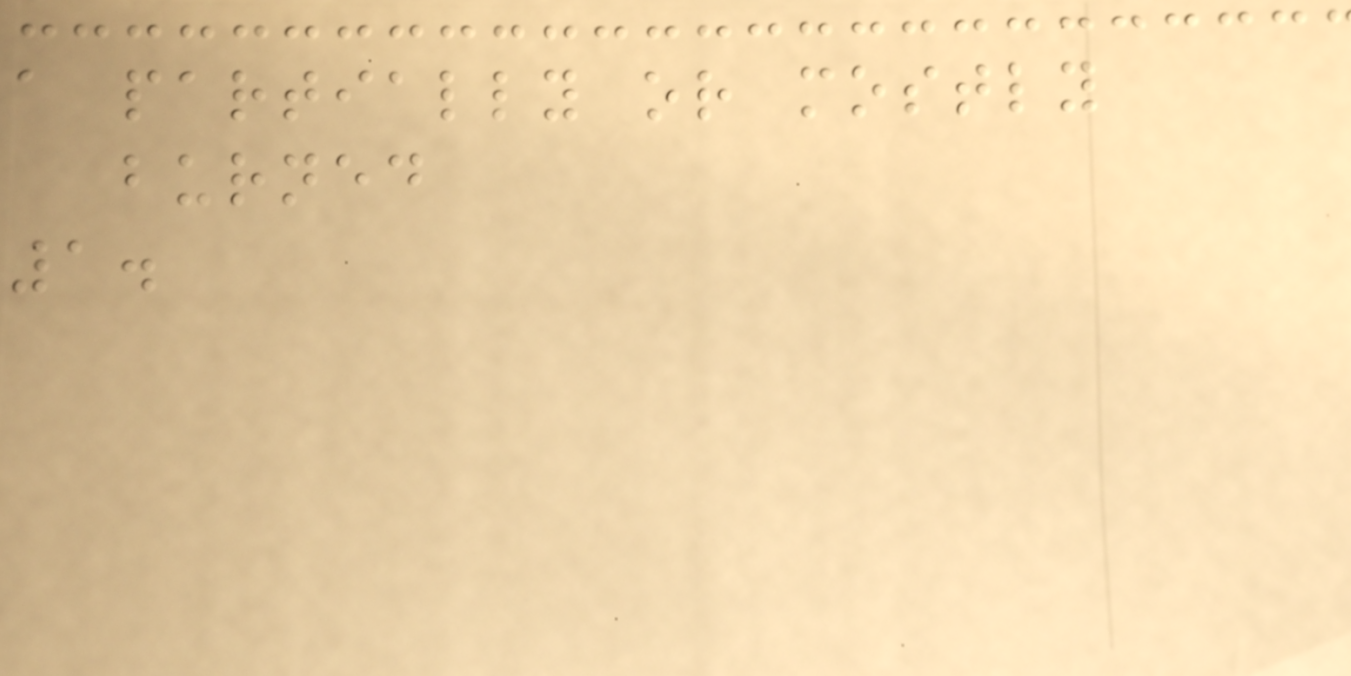a partially or mostly
burned
1.
